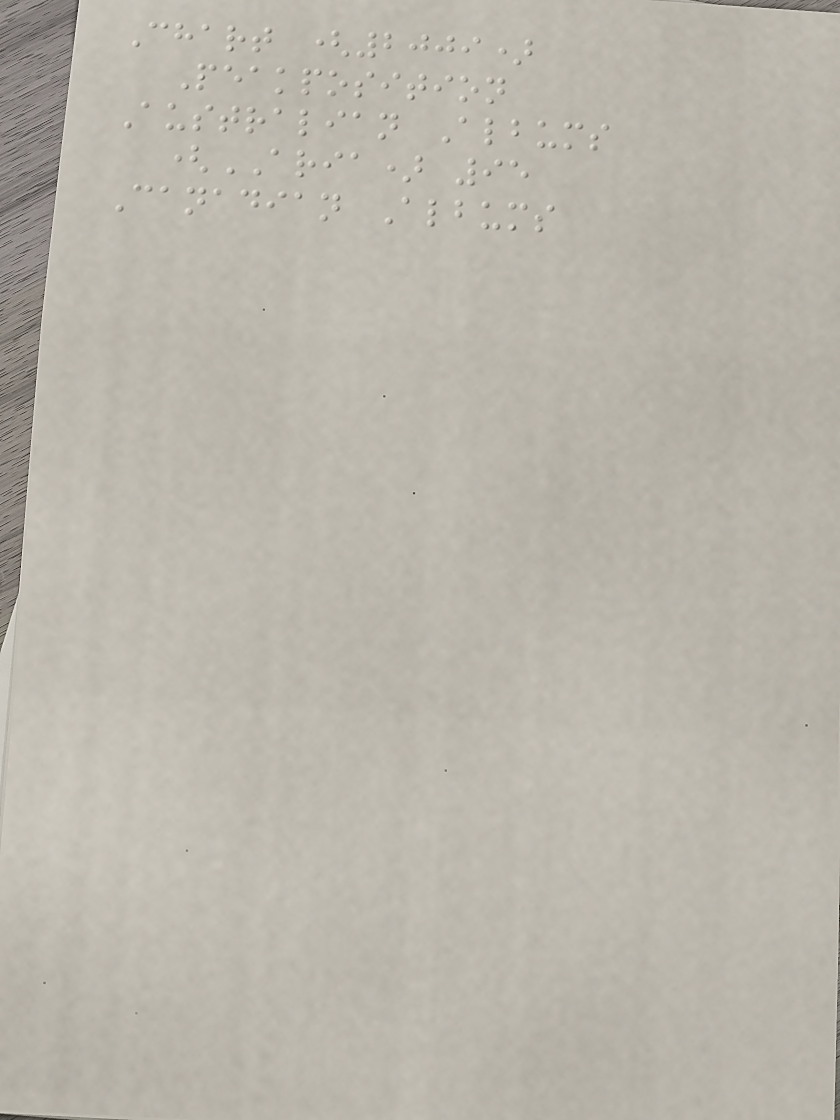Chart (2009)
Peakposition
Australian Albums
(ARIA) 95
Canadian Albums
